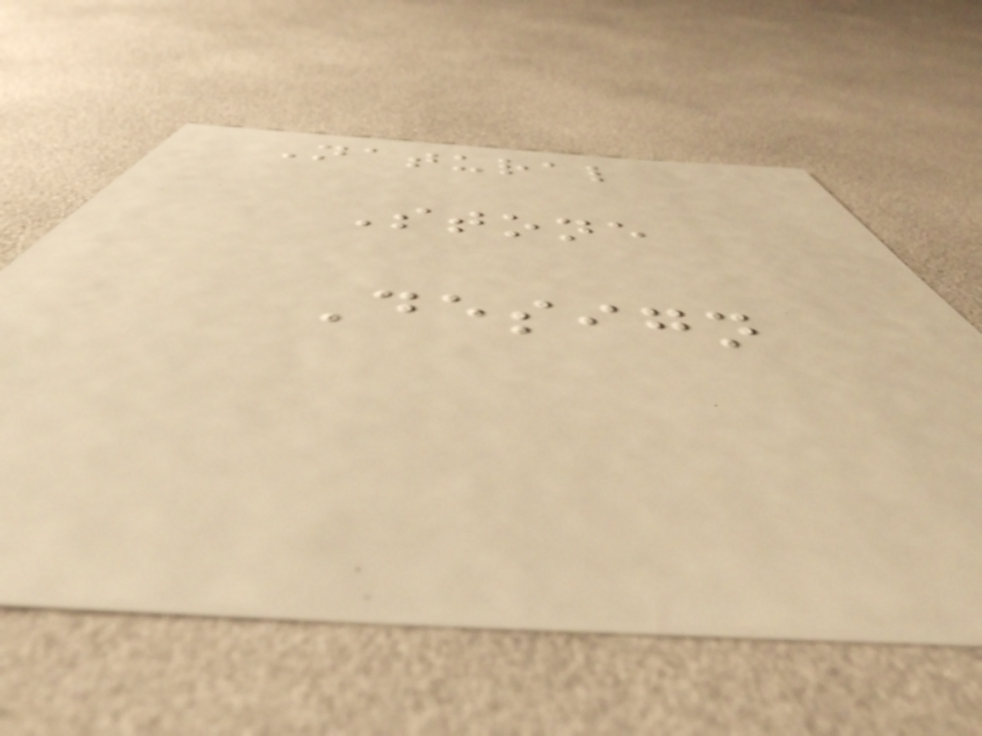Natural
Stone
Design
